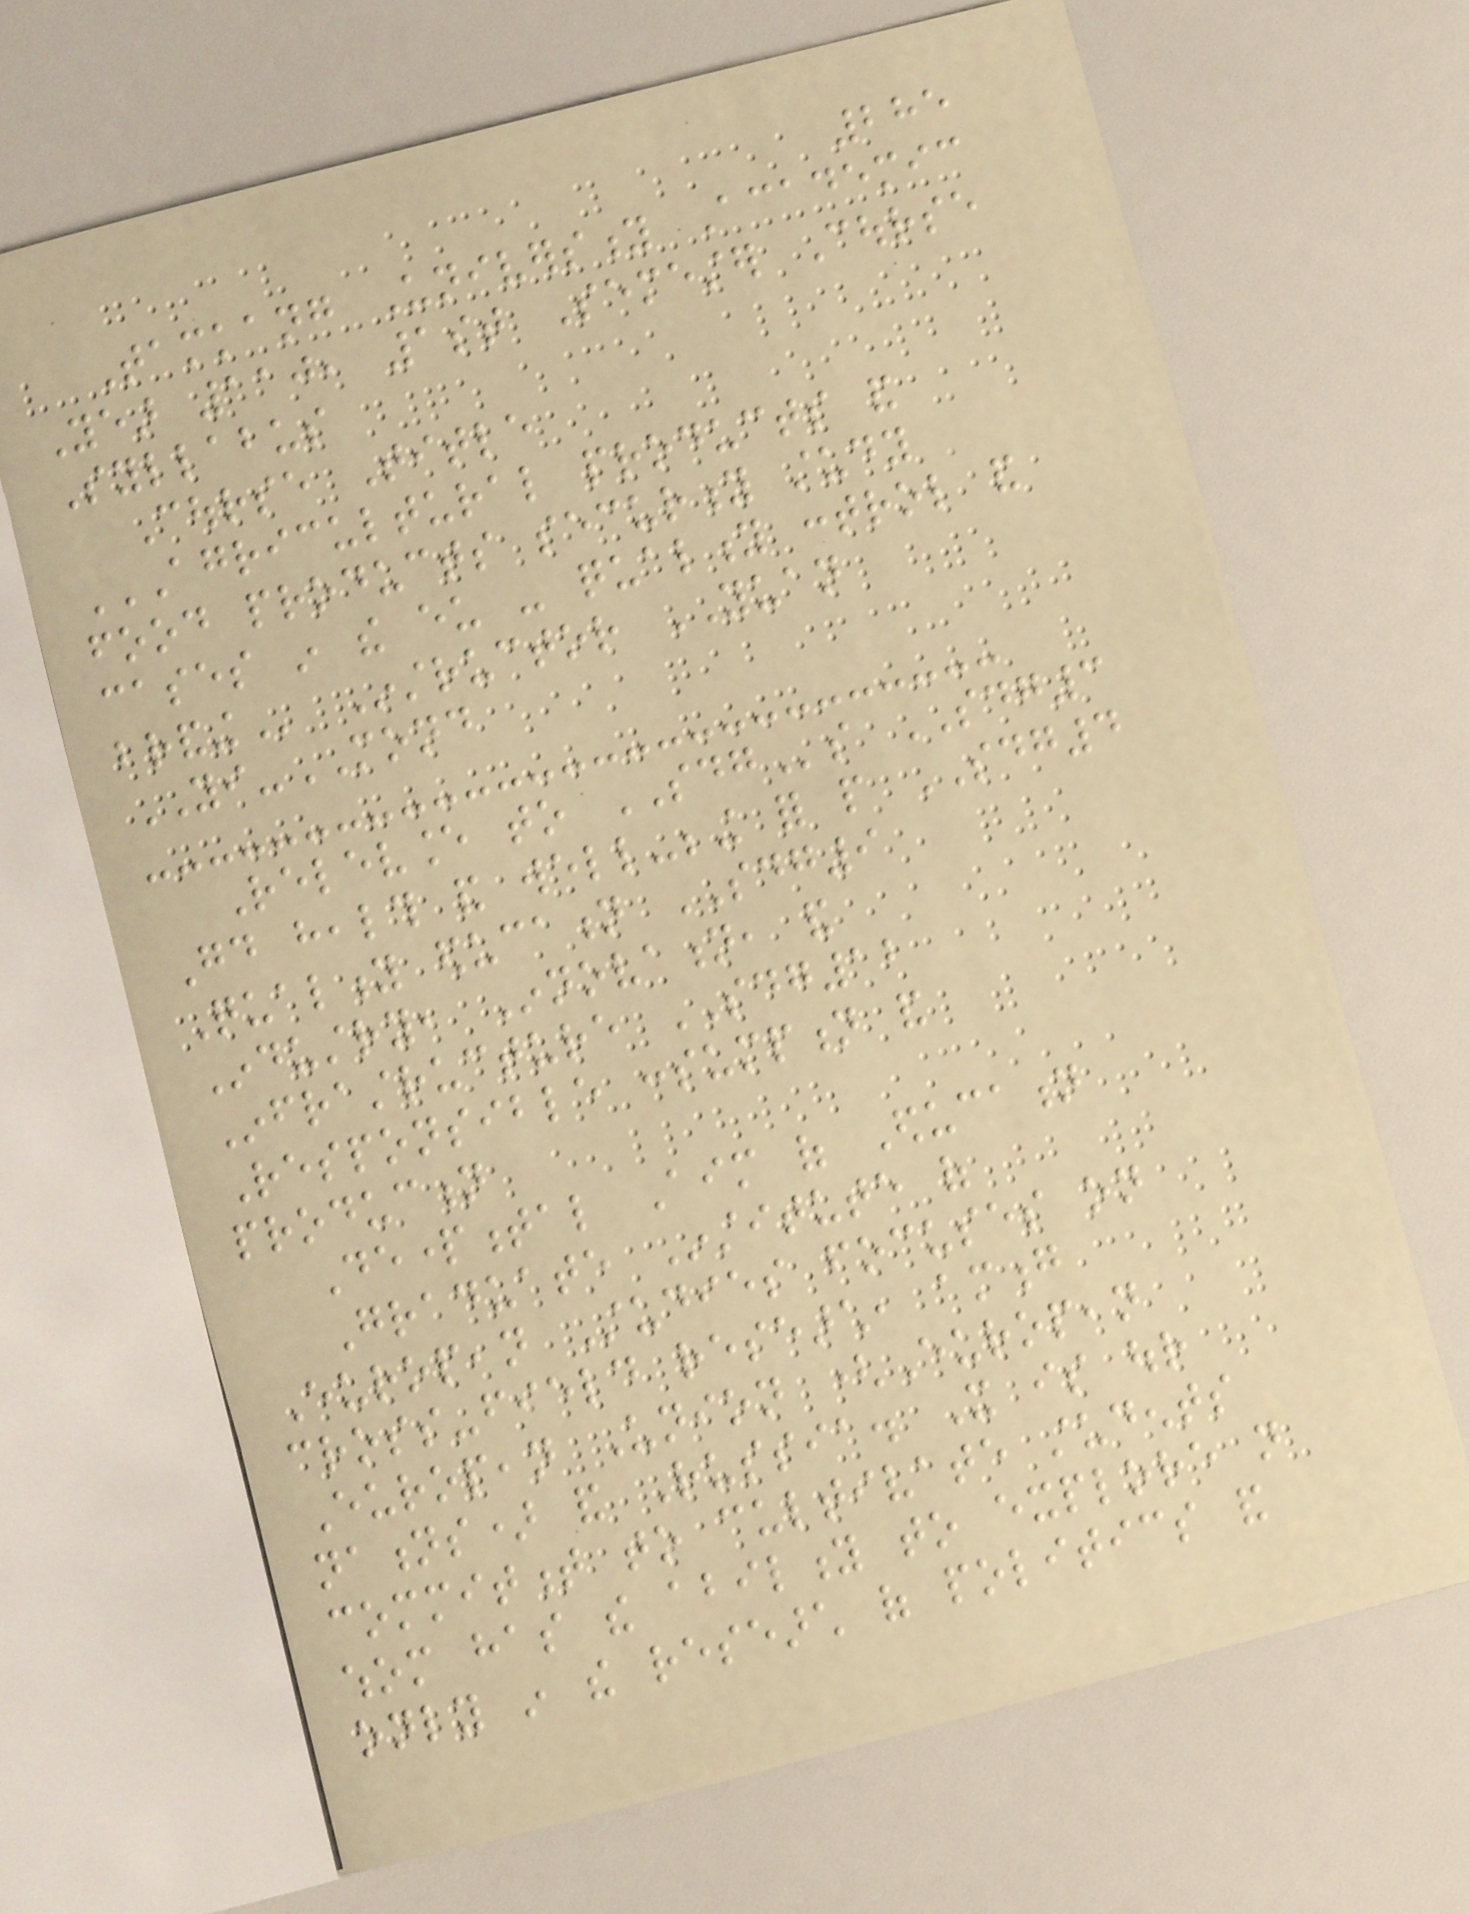285
Tamkang University Academic
Year 110, 1st Semester Course
Syllabus
Course Title
AGRICULTURAL PRODUCTS AND
FOOD PRODUCTS SECURITY STUDY
CASES IN THE EU - QUALITY CONTROL AND
BRANDING Instructor YUAN
YI-MOND
Relevance to SDGs SDG3
Good health and well-being for people SDG4
Quality education SDG9
Industry, Innovation, and
Infrastructure SDG12
Responsible consumption and
production
Departmental Aim of Education
Graduate Institute of
European Studies focuses on
cross-field research, among
European Union (European
nations) and Russia. It is our
commitment to cultivate students
whom has the ability to explore not
only in the research of politics and
